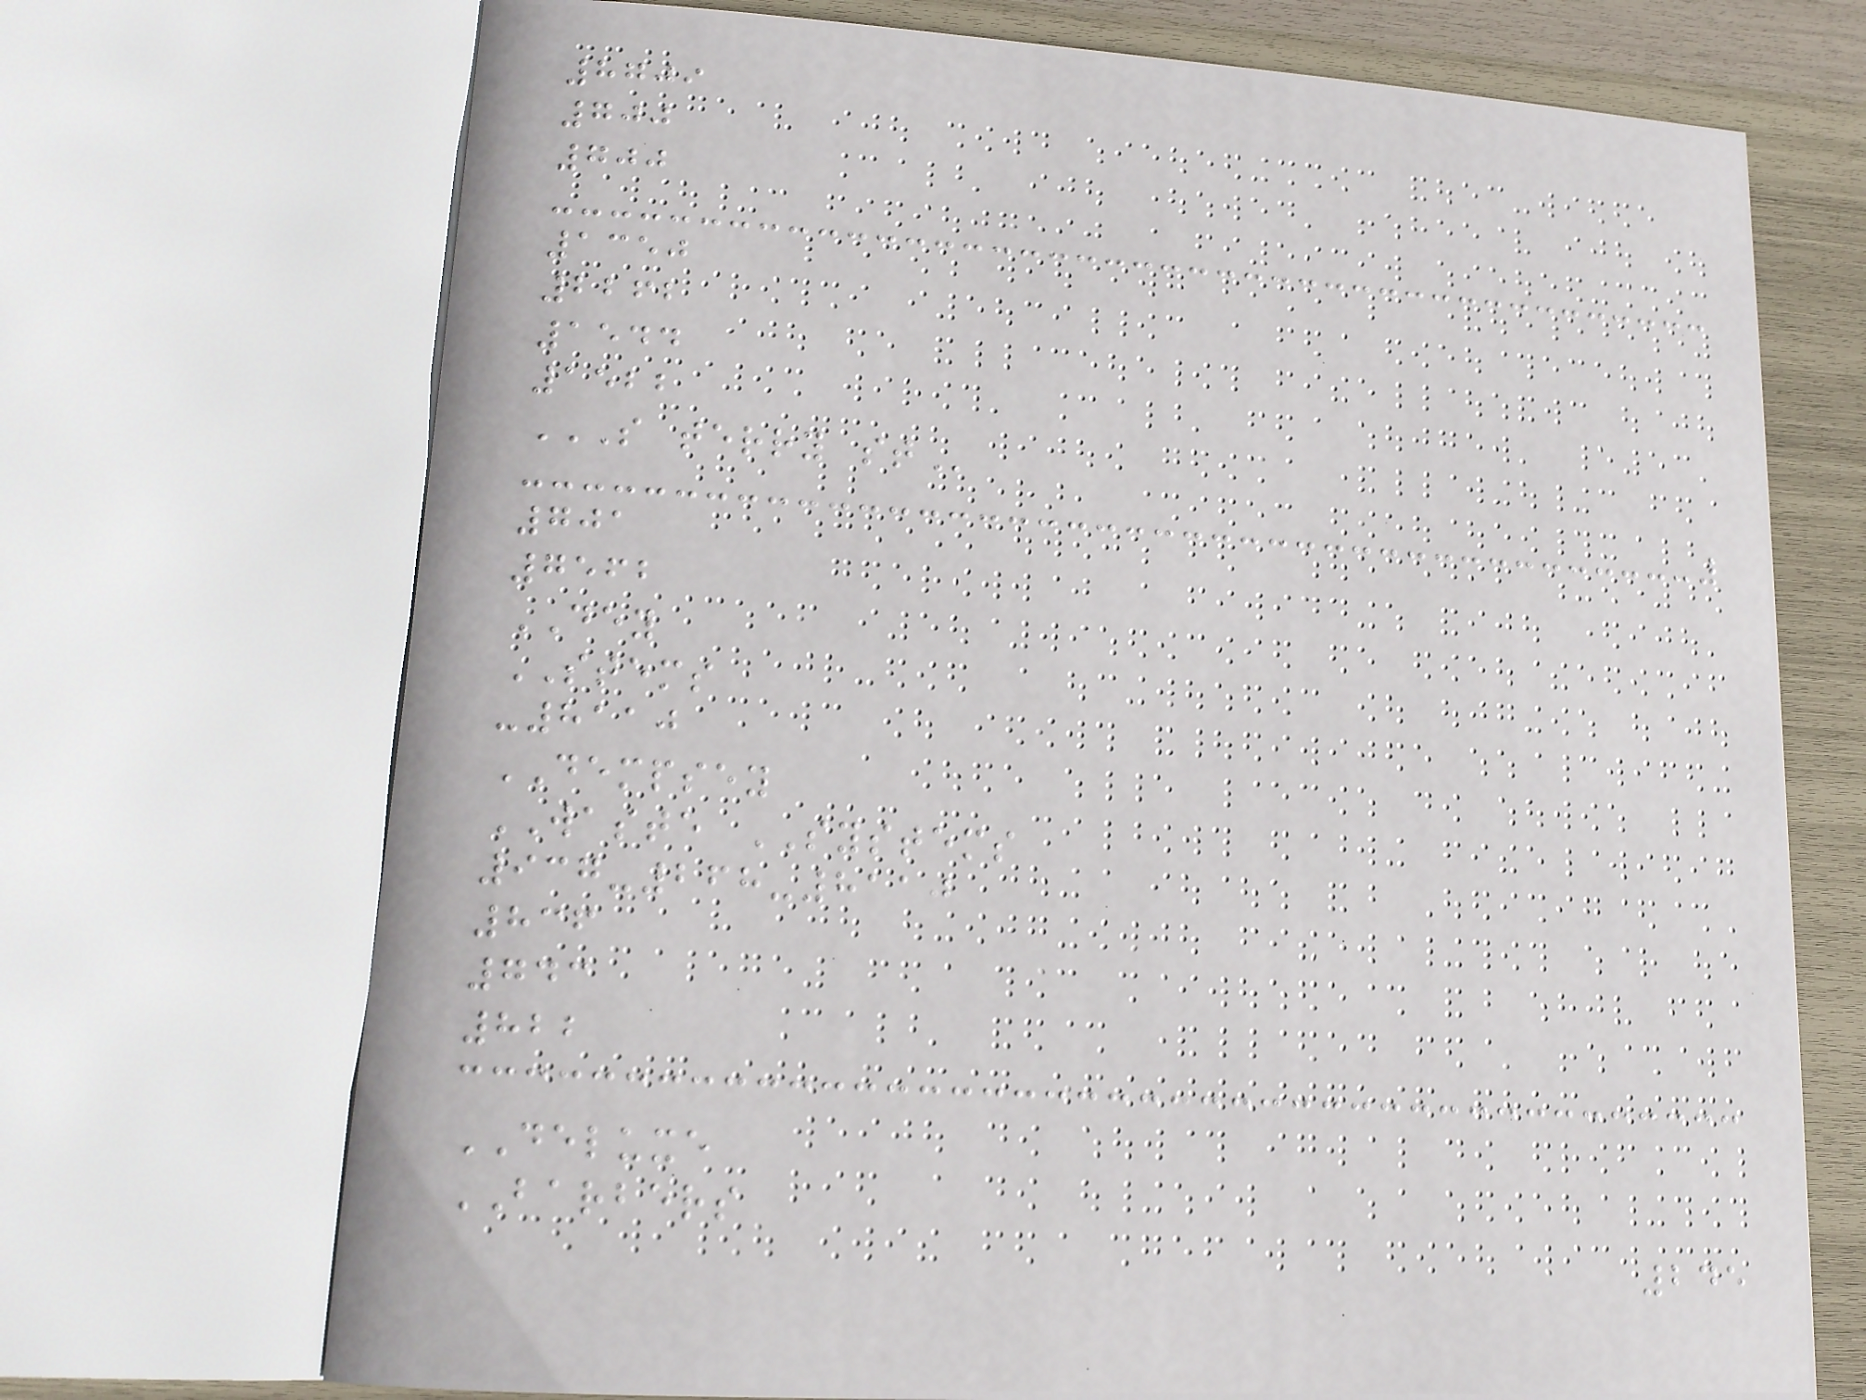8709
700
700
1350
2262
1544
1522
S TERRY ST
701
7562
DEY
STEMS
-8110
DEMPSEY
WASTE SYSTEMS
937-268-8110
836
743
822
DELUXE
BARBERS
245
